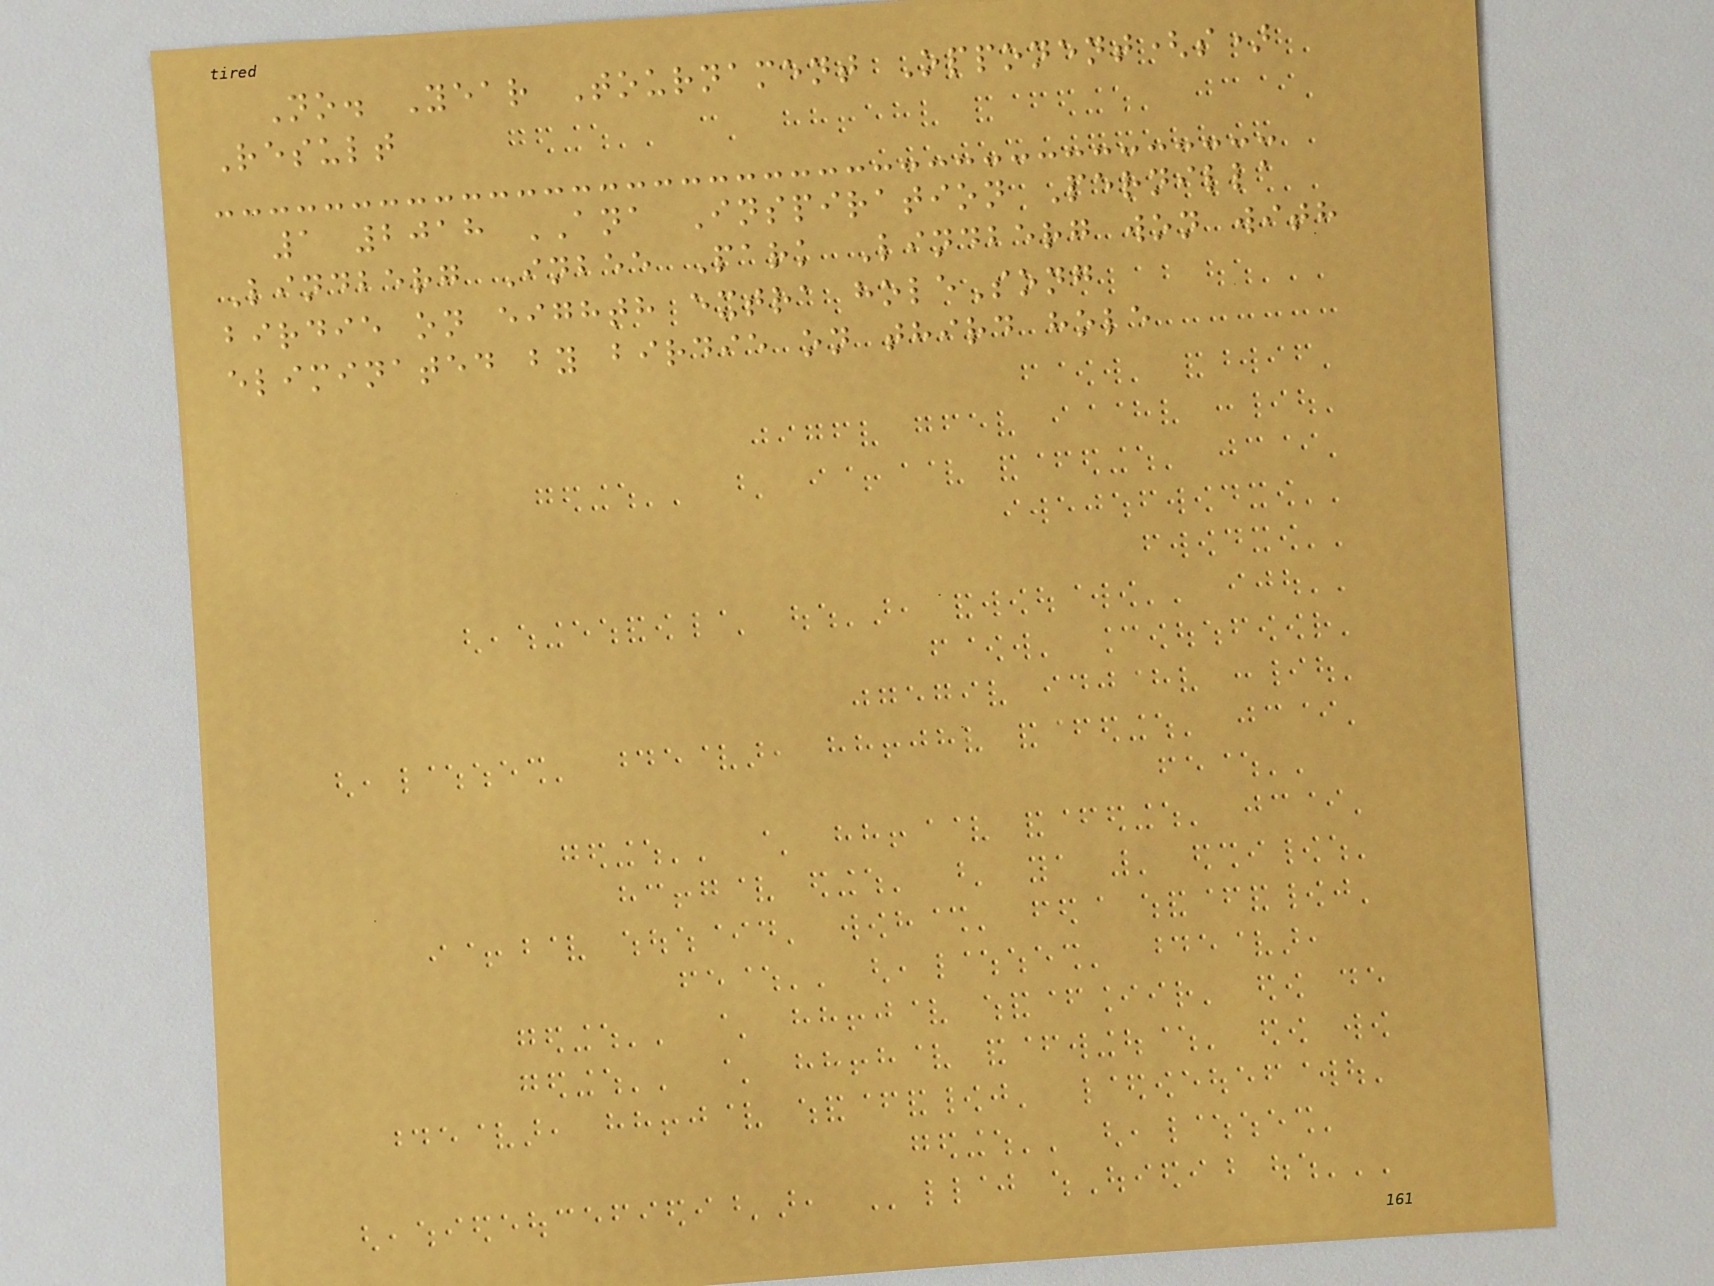No. Year Tournament Opponent(s)
Result
1 2018 ANA Inspiration Pernilla
Lindberg Inbee Park Lindberg won with
birdie on eighth extra holeSong
eliminated by birdie on third hole
